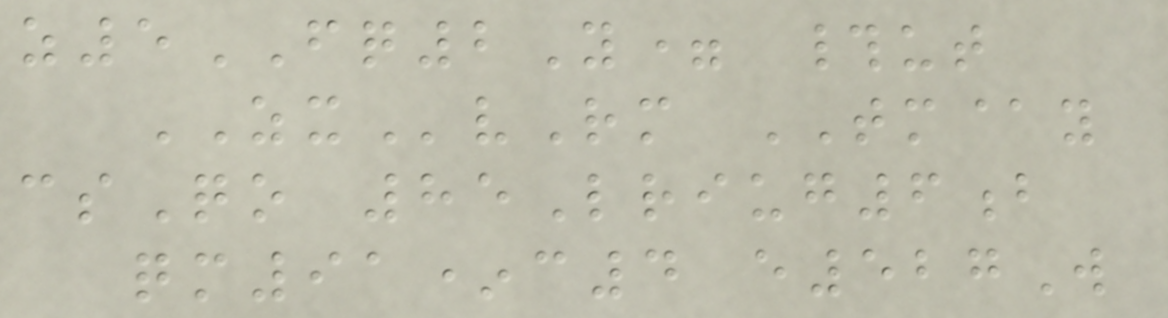z5FQ2Y= #ut
ZXvRm TM@y
csQo 85Lriug6b
qm91*c4 e527W
